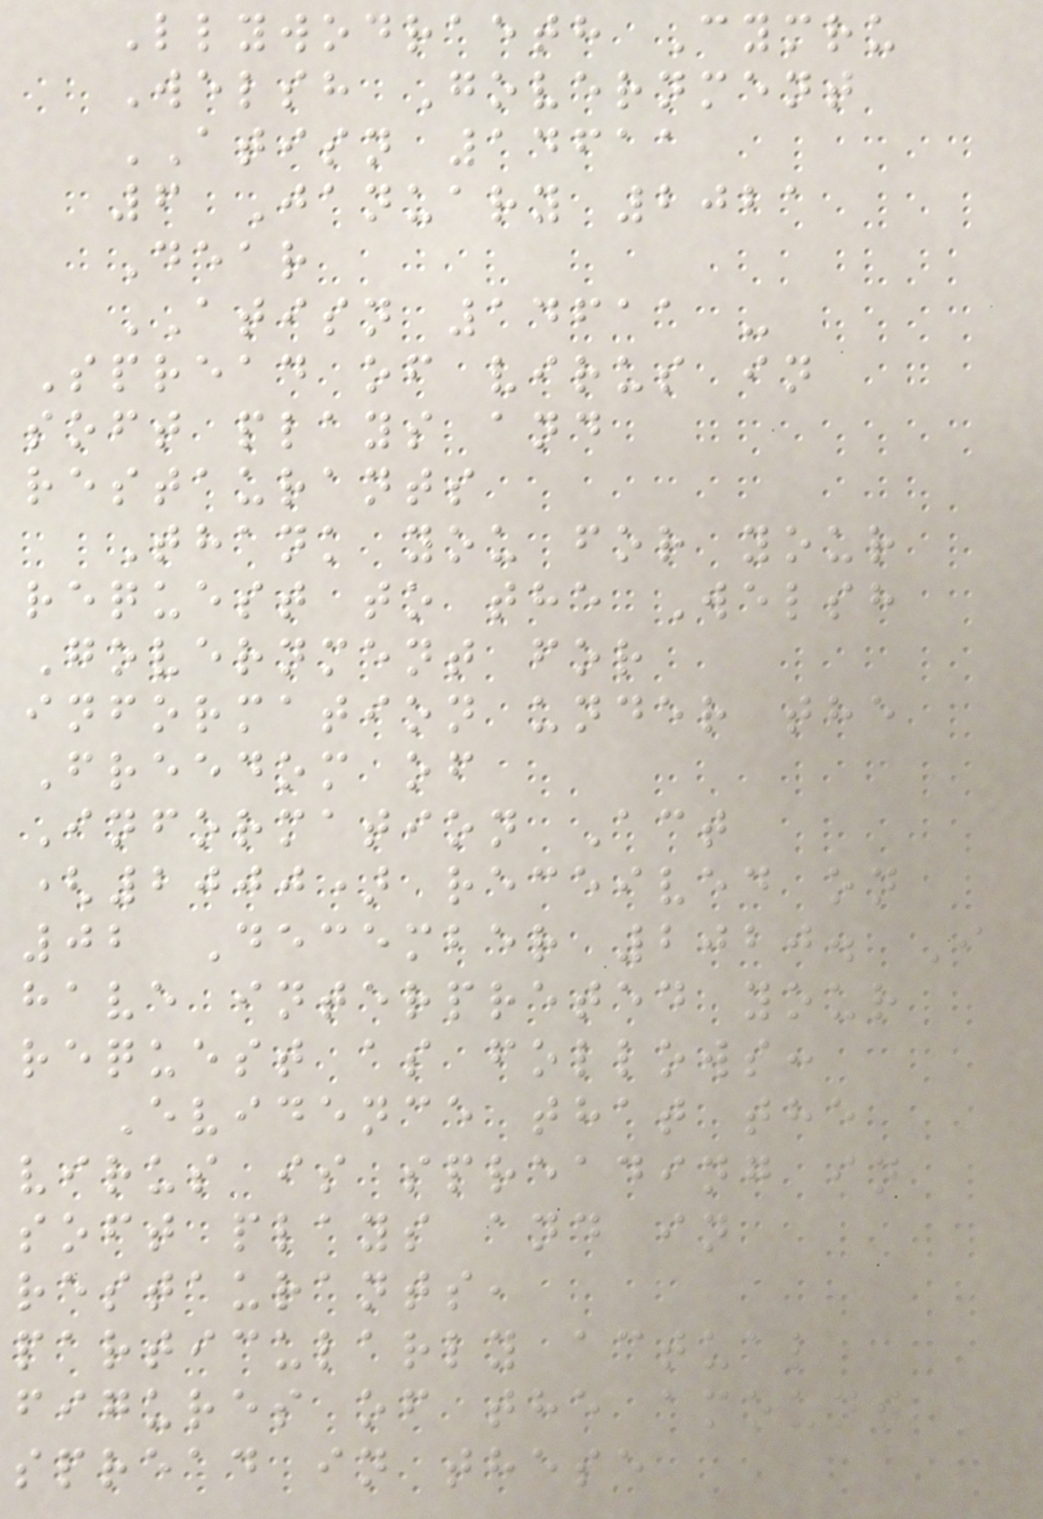Llywodraeth Cymru
Welsh Government
ATISN 14611
6 January 2021
Dear
ATISN 14611 -
Spread of virus in
soft plays and
restaurants
Thank you for your
request to the Welsh
Government for
information under the
Freedom of
Information Act
(2000) received on
02 December 2020. I
have interpreted your
request as follows:
Evidence that the
virus is spreading in
soft plays and in
restaurants,
particularly actual
figures of the amount
spread in these
